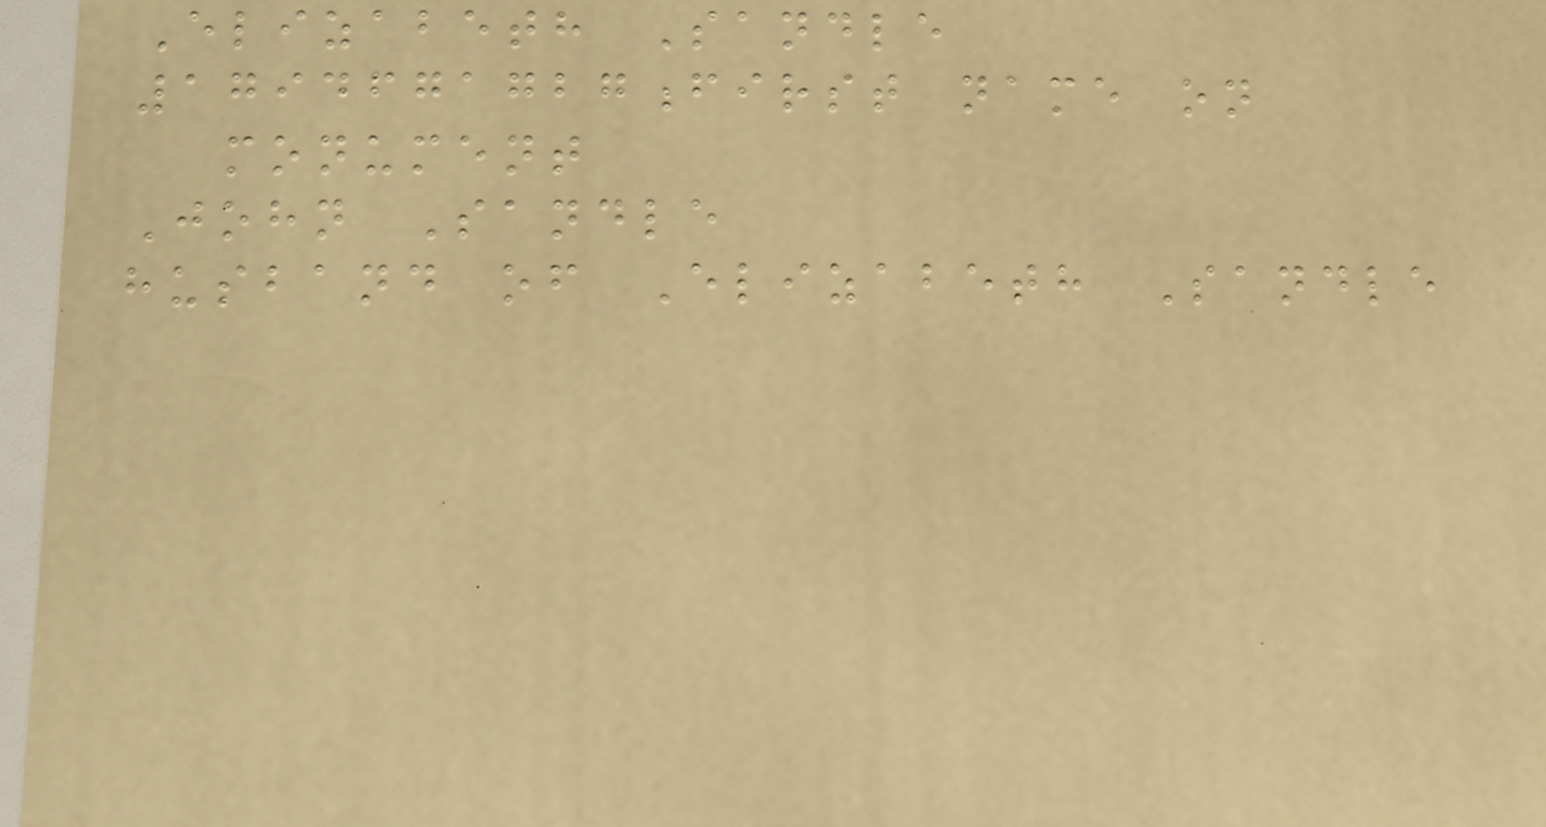Elizabeth Sandle
1794671727first name on
monument
John Sandle
husband of Elizabeth Sandle
